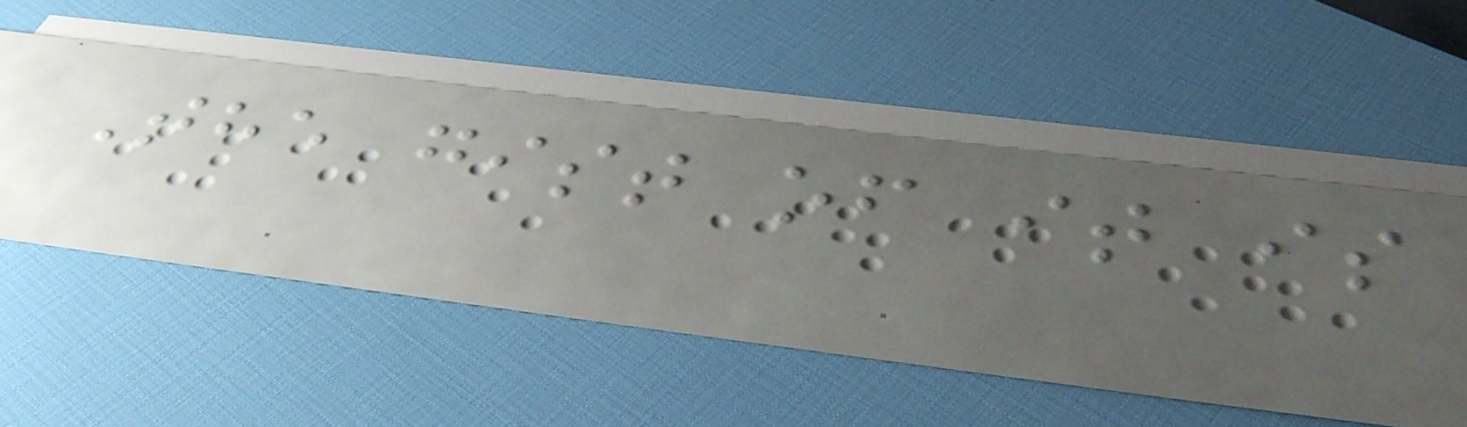The gist of it is
